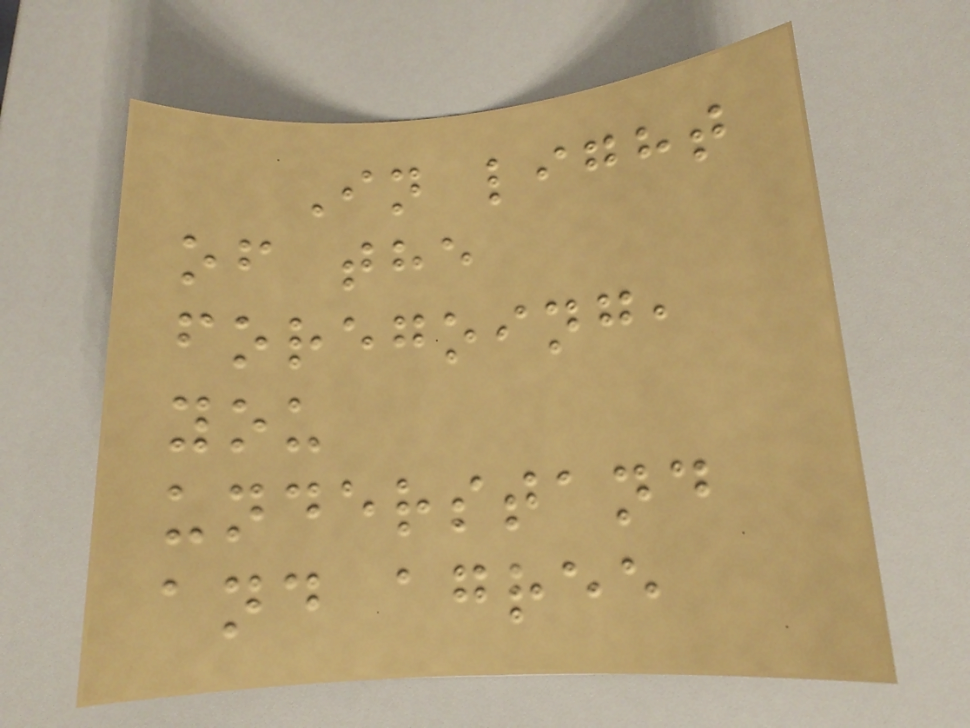In light
of the
foregoing,
you
understand
and agree
